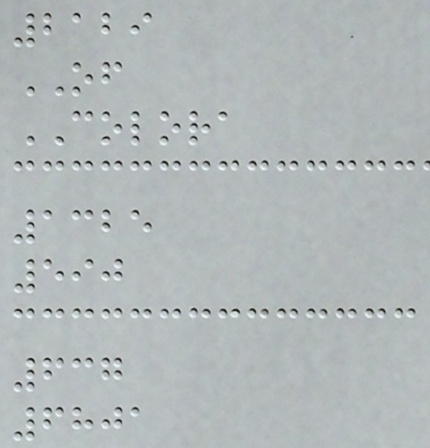2129
OF
COLORA
1325
590
637
6801
